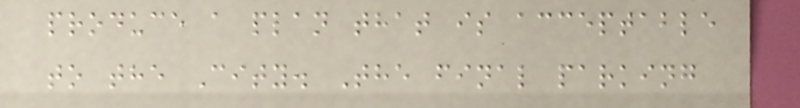produce a plan that is acceptable
to the City. The final parking
